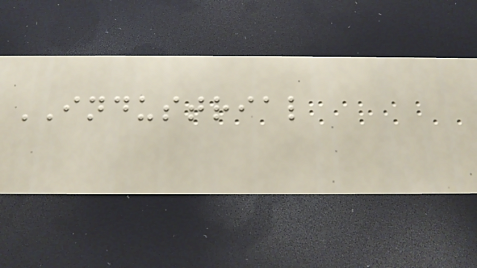INDUSTRIAL
